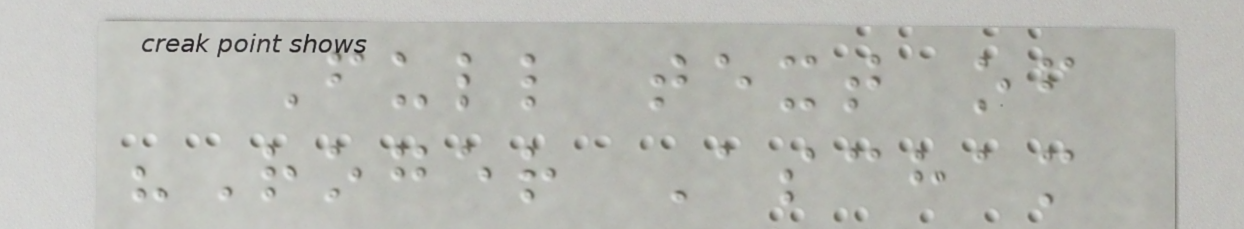Full text of
"Roger Ascham
